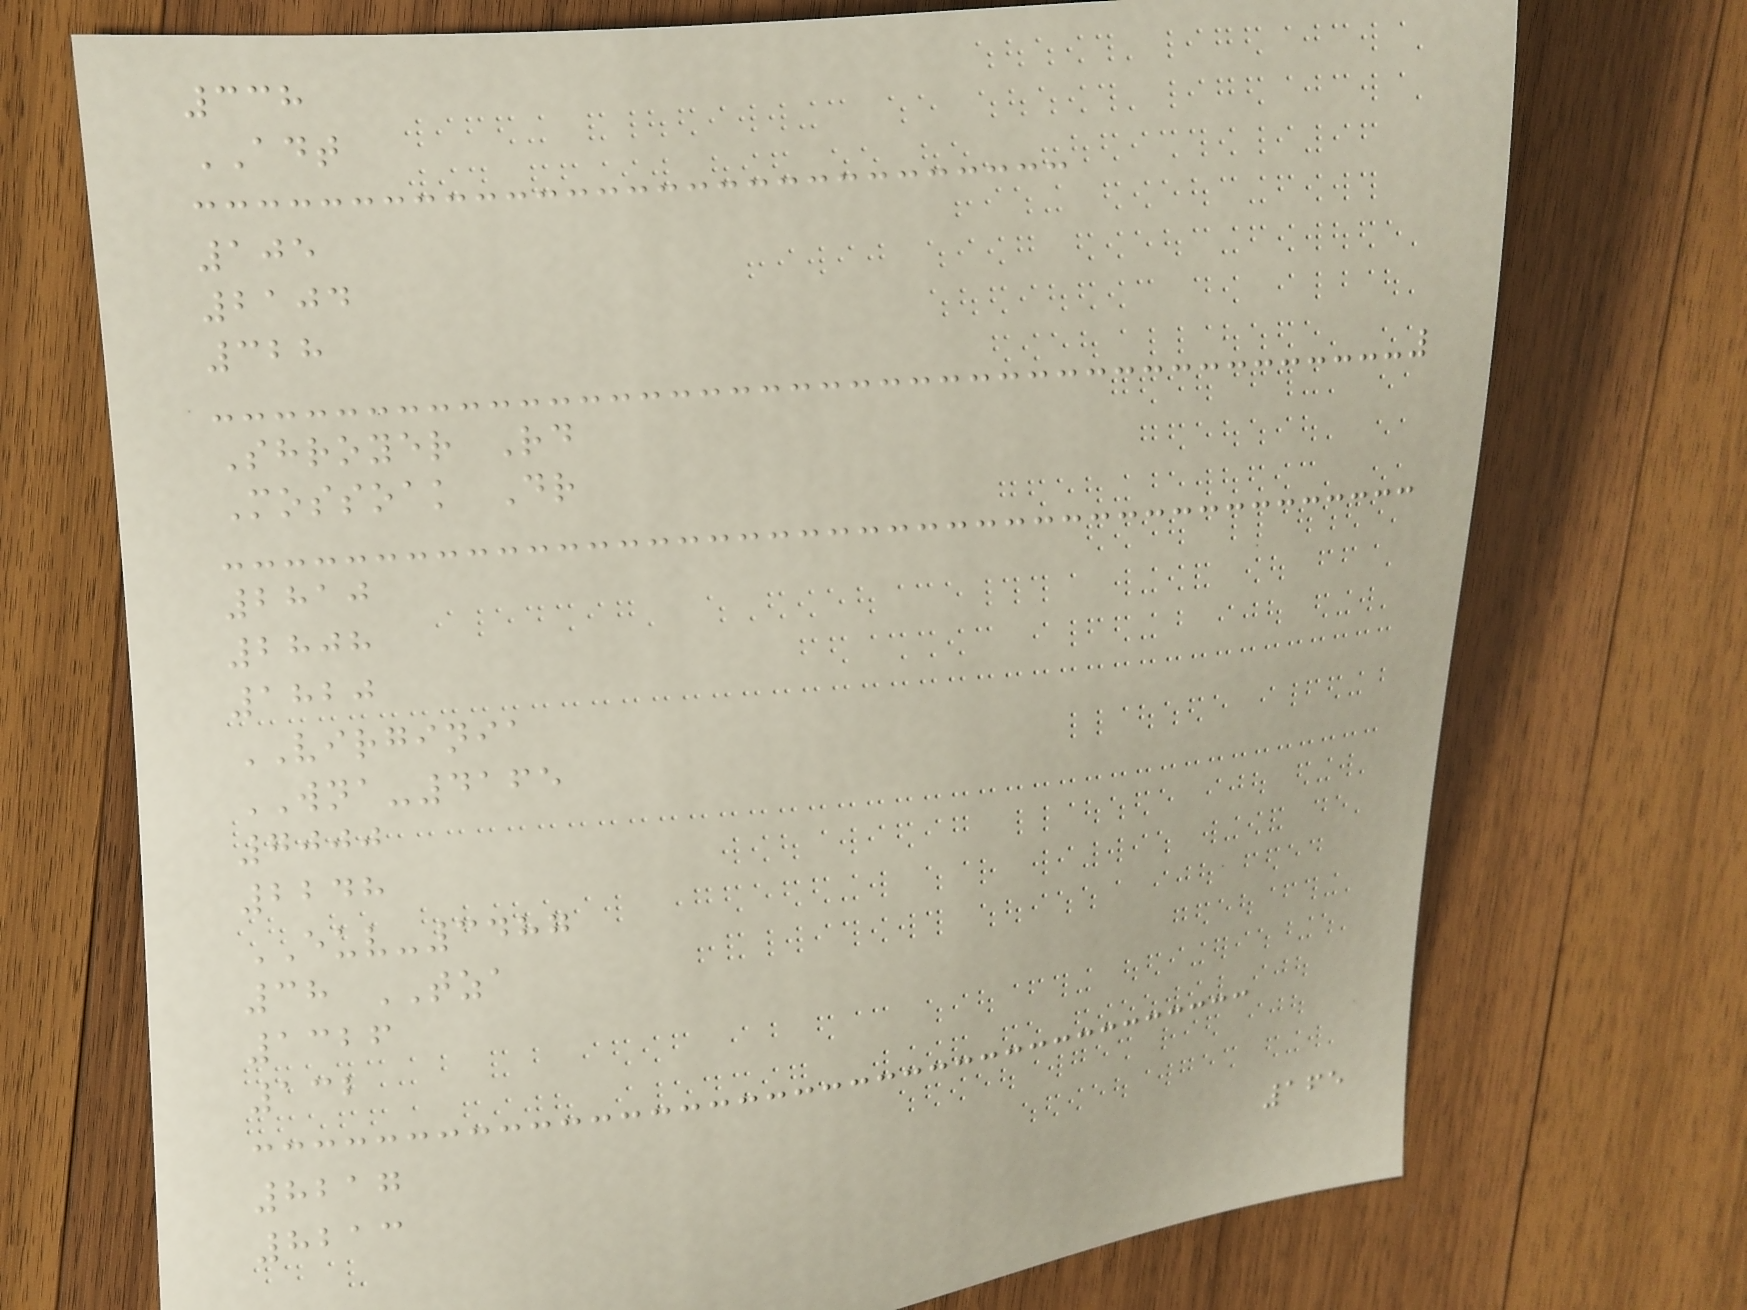338
ADT
105
2104
328
Shroyer Rd
Mossoak Dr
2810
2808
1820
VIRGINIA
WNA-4165
7000
2248
EUV-3487
38 TZA
1326
132
8217
8213
165
